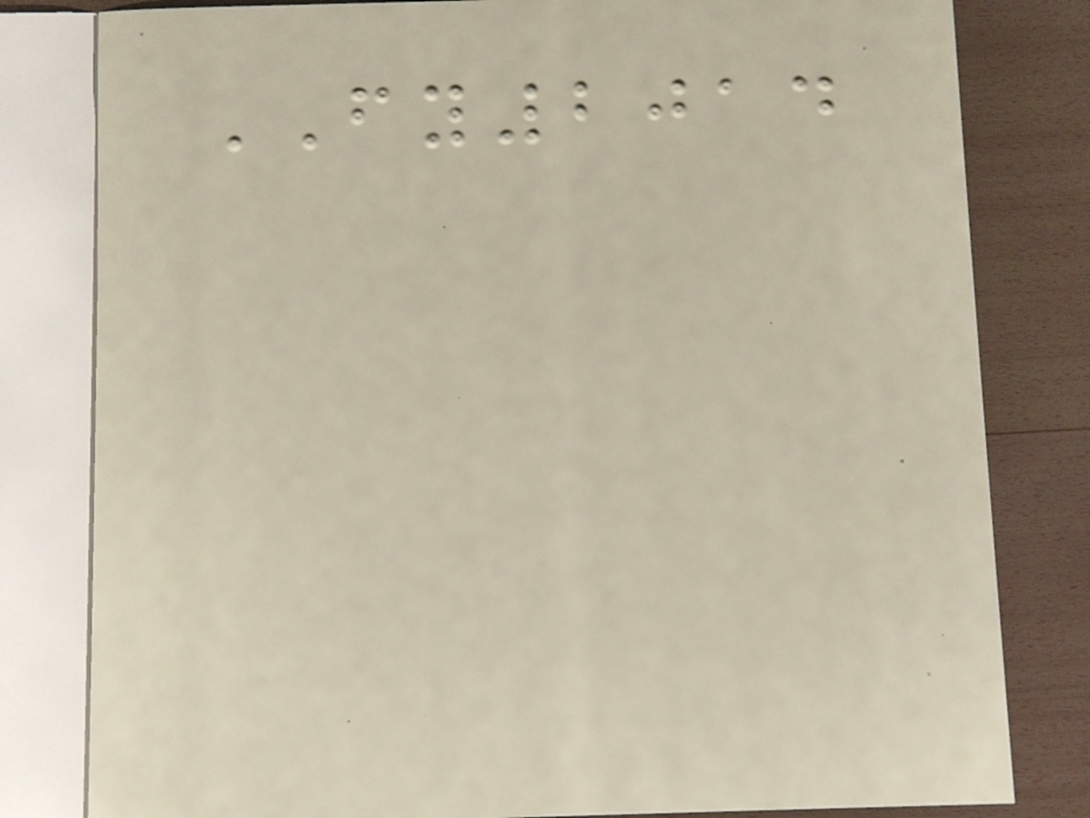FY2014
